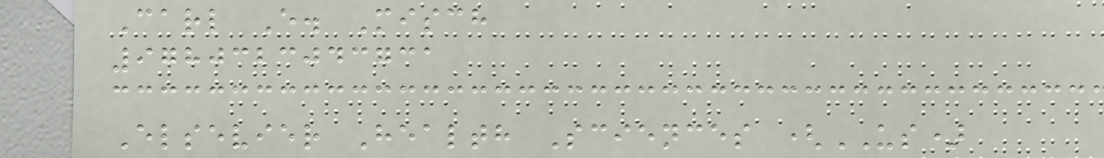Carl E. Misch
9780323043731
Elsevier Health Sciences (US)
